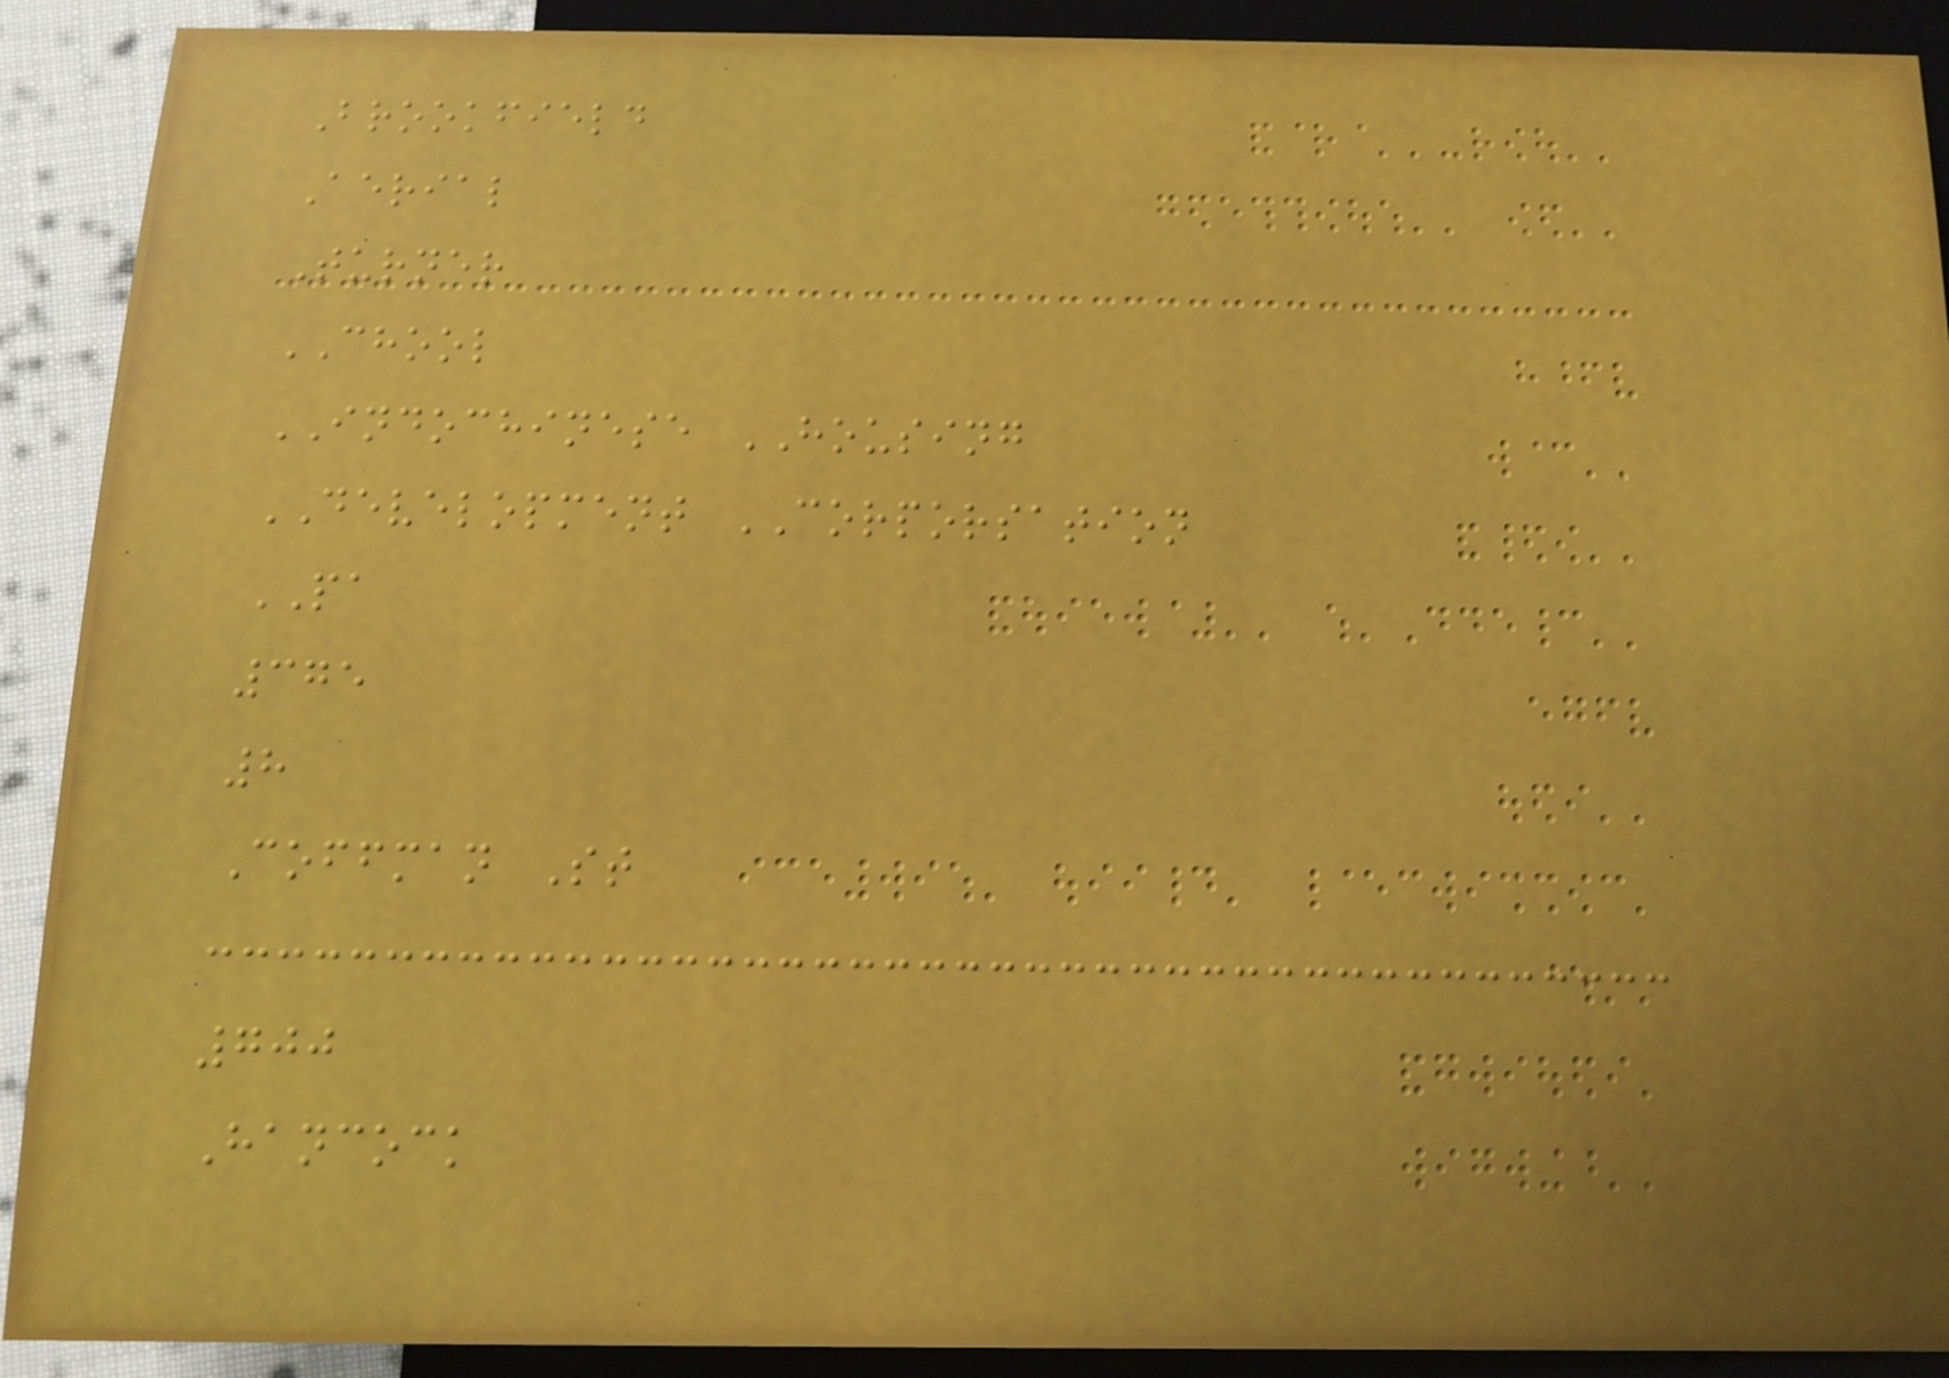Brookfield
Aerial
Turner
CHOOL
INDOCHINESE HOUSING
DEVELOPMENT CORPORSATION
PA
375
8
Coffman St
700
Hancock
